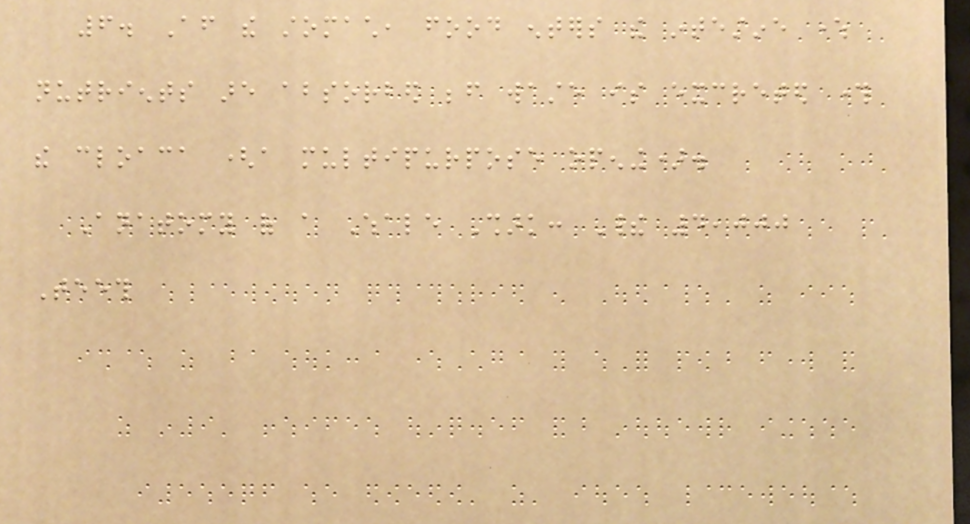6. After the stomach, food enters the intestine where
nutrients are absorbed before waste is excreted through
the cloaca (a multipurpose opening).
Anatomy of a Whale Shark: Their 4,000
Teeth
